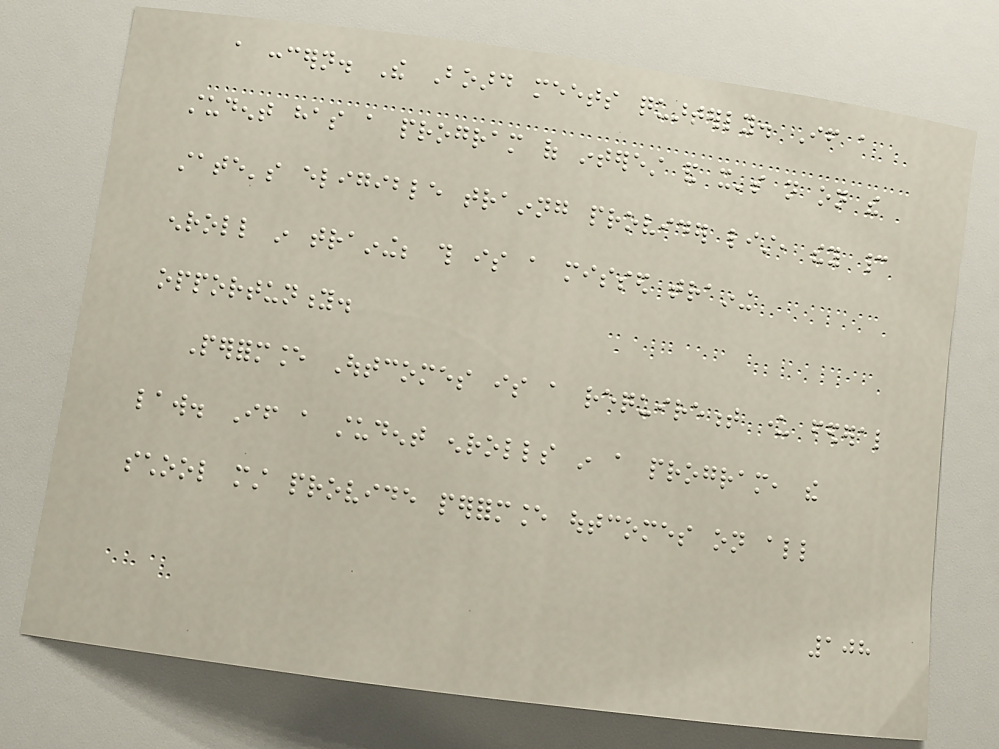a concern. The Board meets quarterly. If a
student has a program of interest and it's not on the
state's eligible trainng provider list, they cannot
enroll in training; this is a missed training
opportunity.
Performance Outcomes is a requirement under federal
law. If a student enrolls in a program, the
school must provide performance outcomes on all
108
